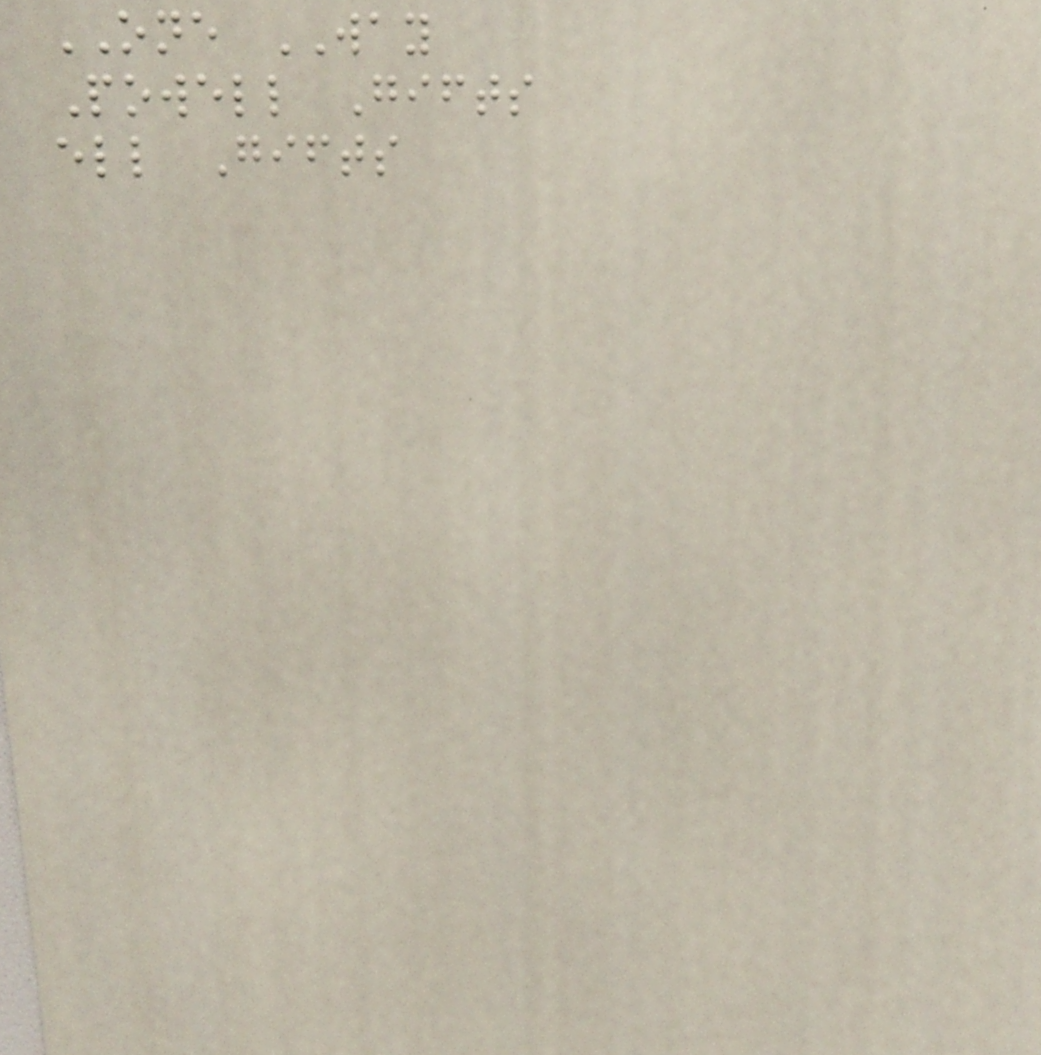ONE WAY
Powell Gifts
ell Gifts
